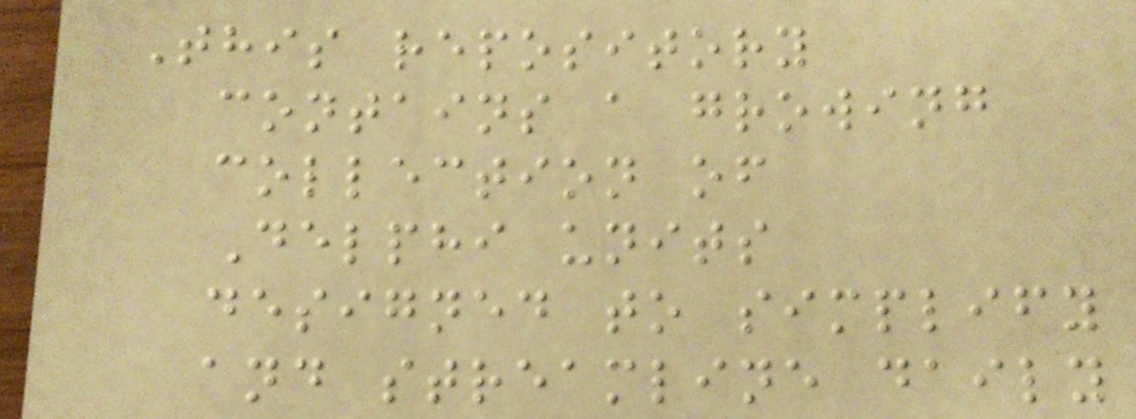This repository
contains a growing
collection of
Delphi units
designed to simplify
and streamline daily
